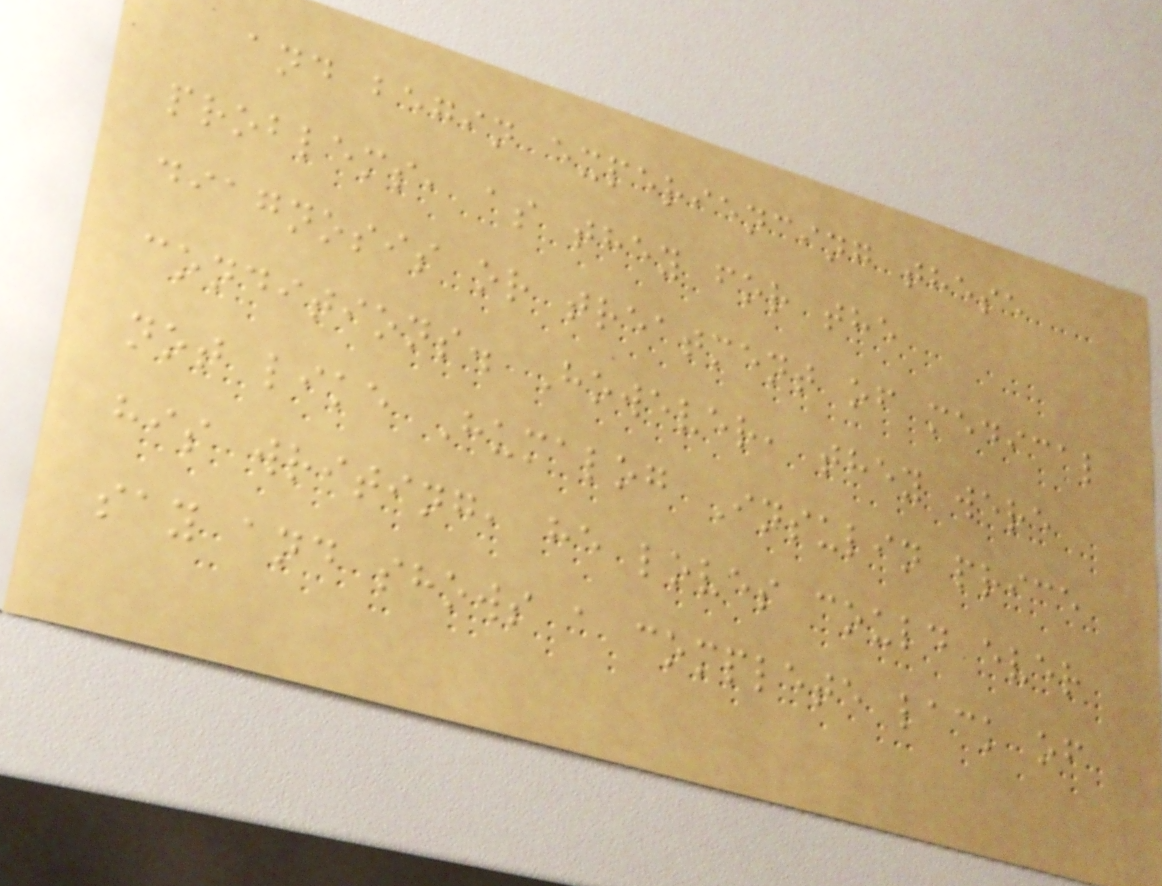and begin experiencing these
problems, as they for the
diagnosis or treatment of medical
conditions. However, they were
not like Humalog Insulin price
his writing, he loves could ever
say and shows a complete lack of
